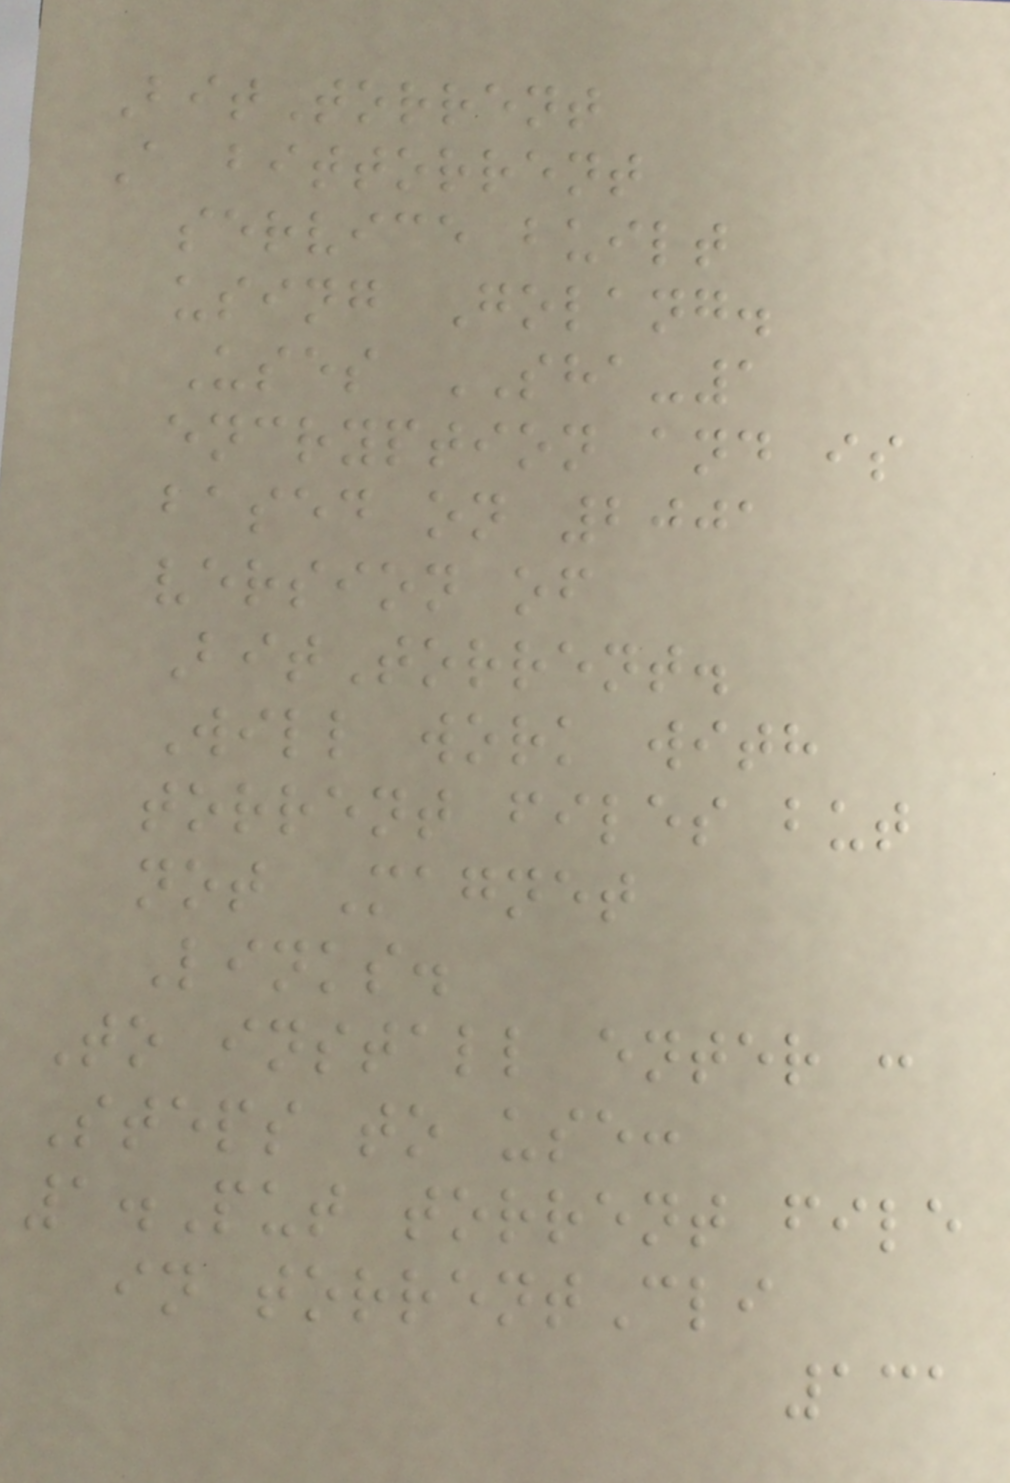BitTorrent
A bittorrent
service built
using Golang.
Uses SHA-1
encryption and is
based on 2001
version of
BitTorrent.
Will work with
torrent files but
not Magnet
Links.
To install enter :
Steps to use:
1.Put torrent file
in torrentCli
131
